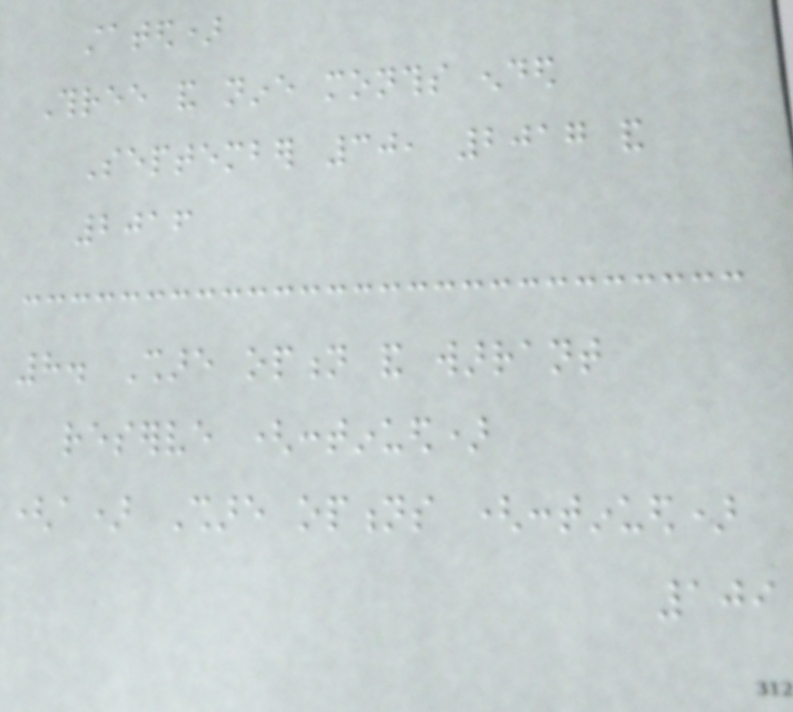stated)
Three and nine months ended
September 30, 2017 and
2016
8. Share option and warrant
reserve (continued)
(a) Share options (continued)
109
